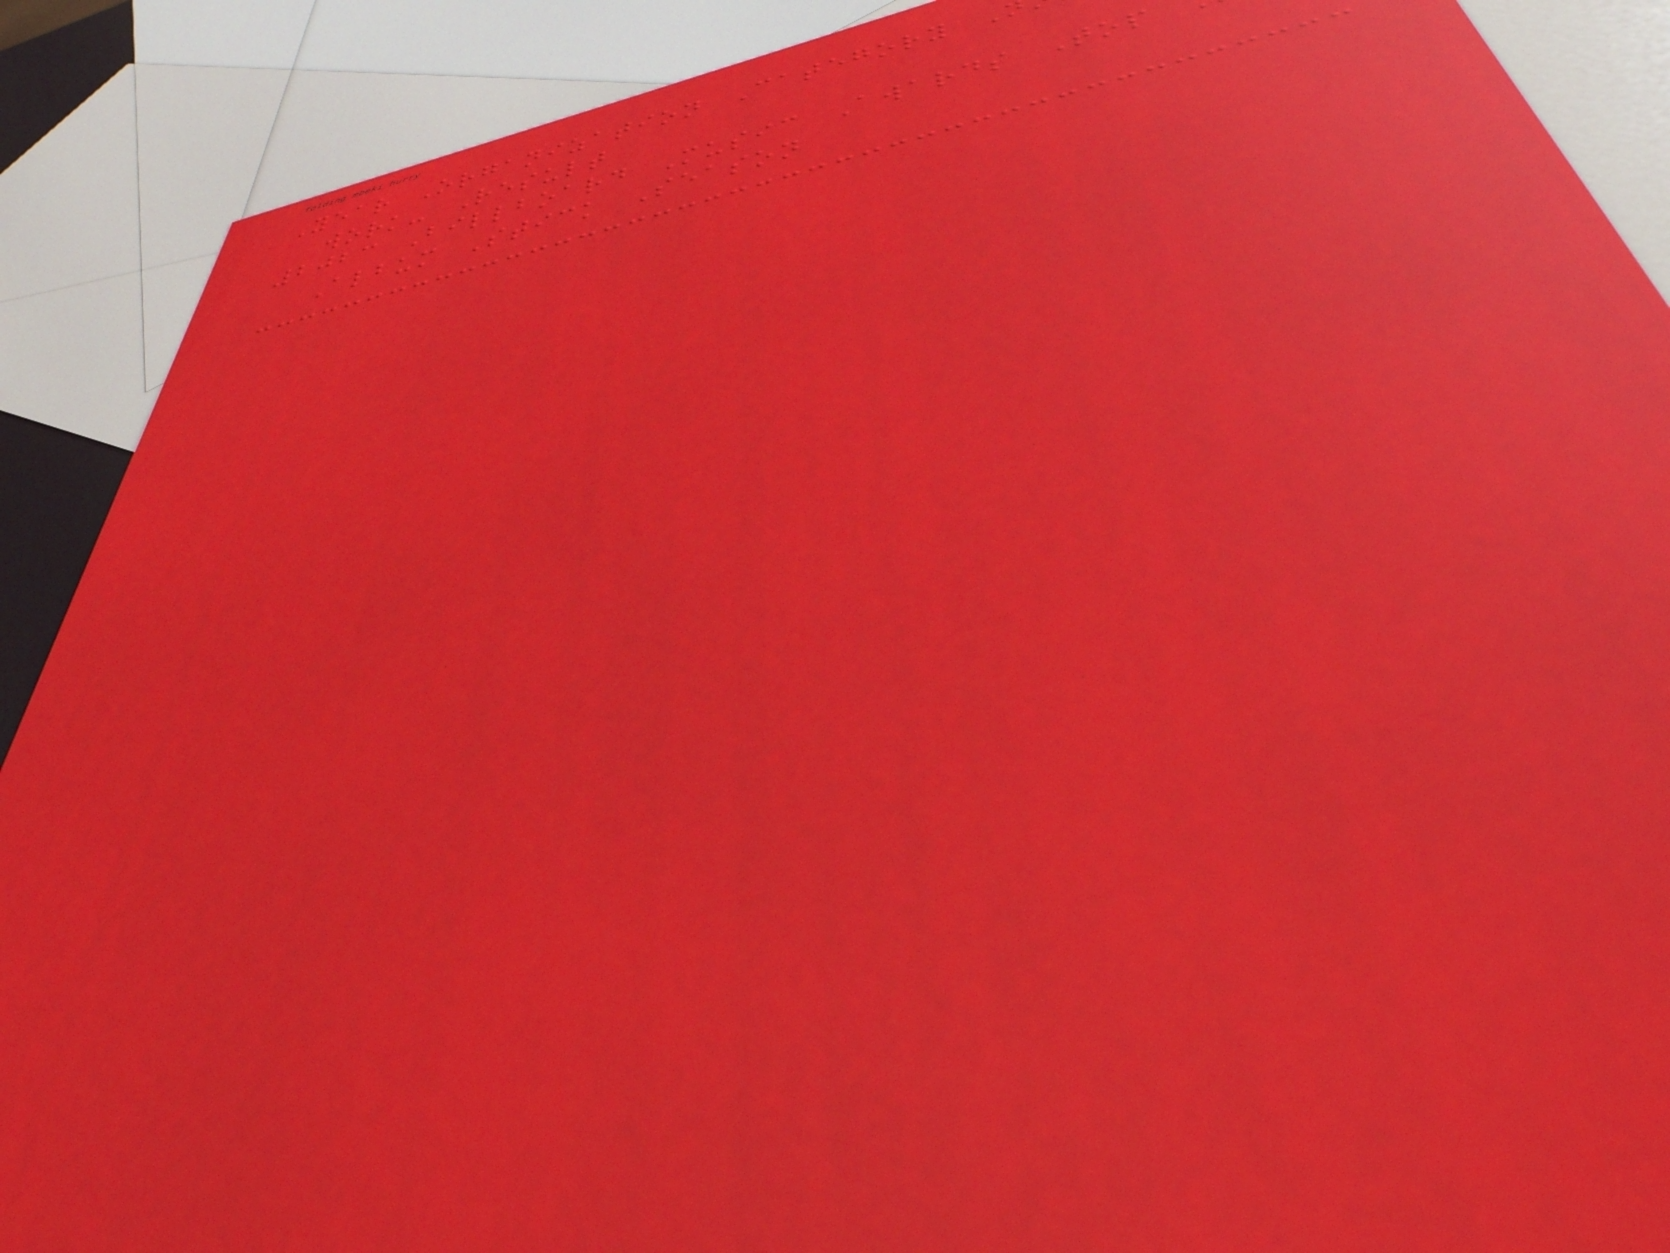Year Organization Category
work- Result
2023 Billboard Music Awards Top
Album Stick Season
